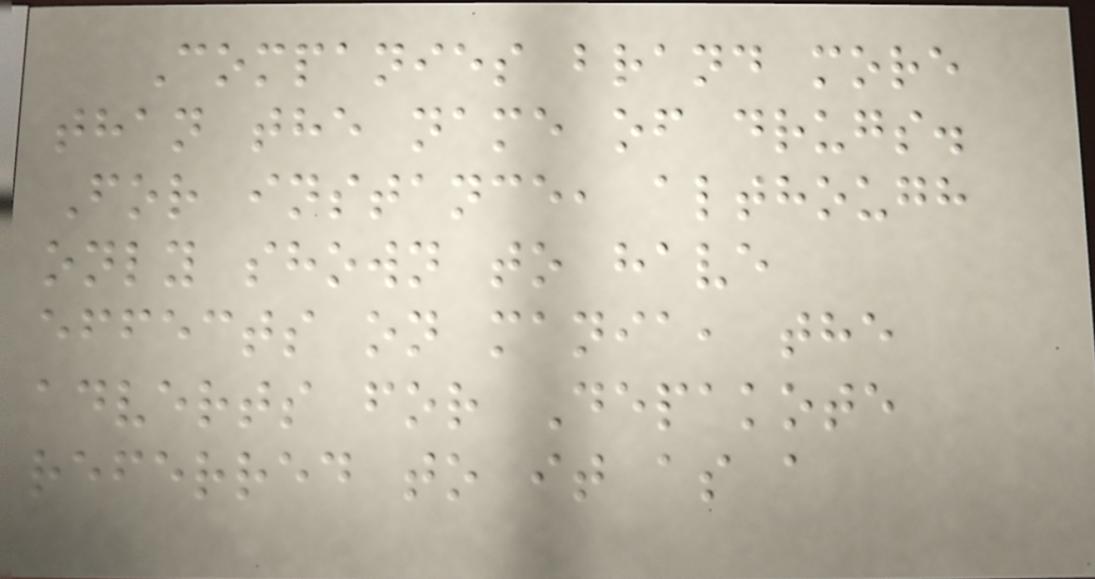Companies brand more
than the name of drugs.
For instance, although
only shown to have
effects on mania, the
adverts for Depakote
referred to it as a
